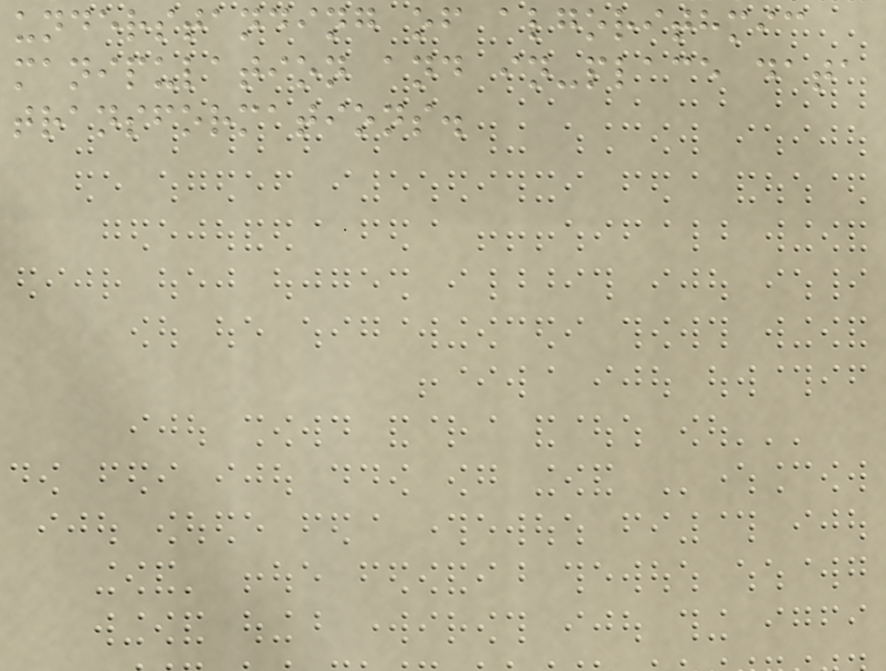understanding of algorithmic
manipulation and in-place data
transformations.
